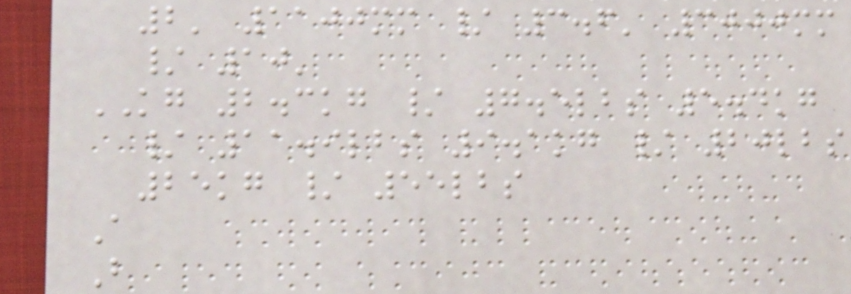2' 1100mm / 3.6' 3000mm
/ 10'
KG 2.3kg / 7.5lbs 5.4kg
/ 11.9lbs 9.1kg / 20lbs
25kg / 55lbs
A
B
